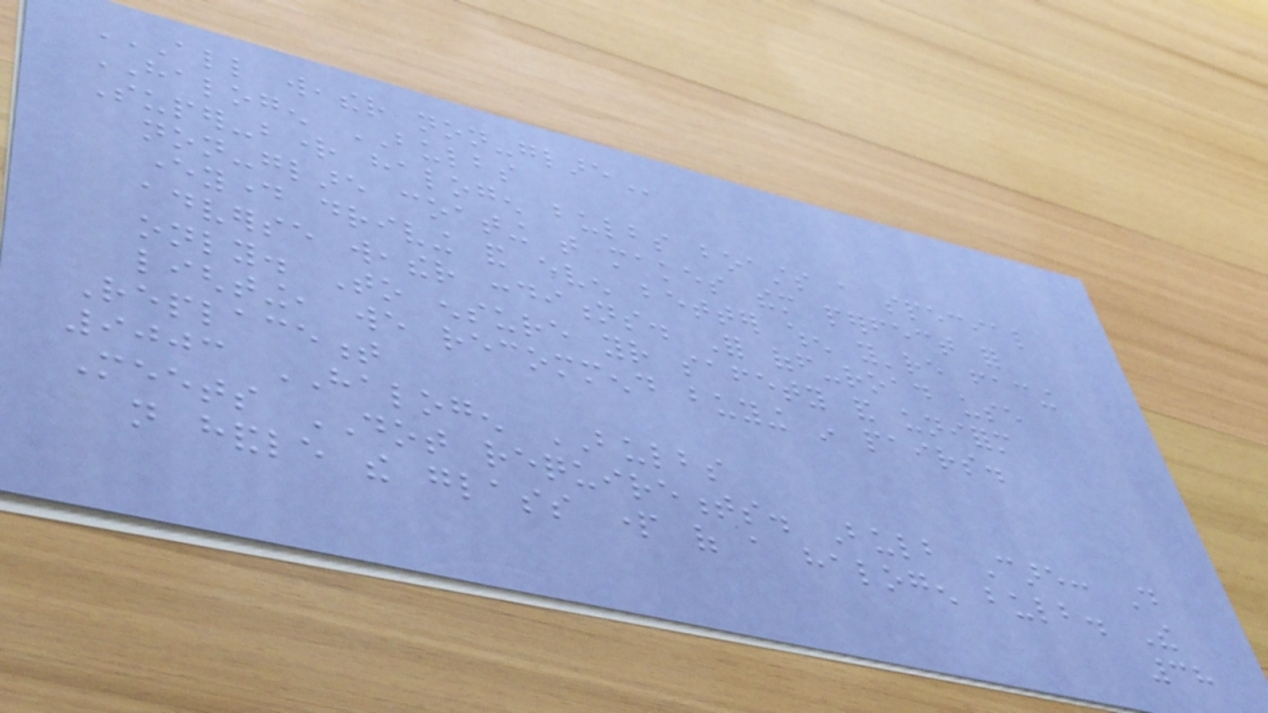ALL WEATHER NON-GLARE
HALOGEN BULBS
Super-bright halogen bulbs boasts a special
non-glare coating that makes them perfect for
everyday driving and even better when you're facing
adverse weather conditions. For off-road use
only. To ensure your safety and uniform
lighting, we recommend buying in pairs.
Replacement
9003 HALOGEN BULBS
Meets DOT requirements. Bulb Care: Do
not handle the glass part of a halogen bulb. The
38
